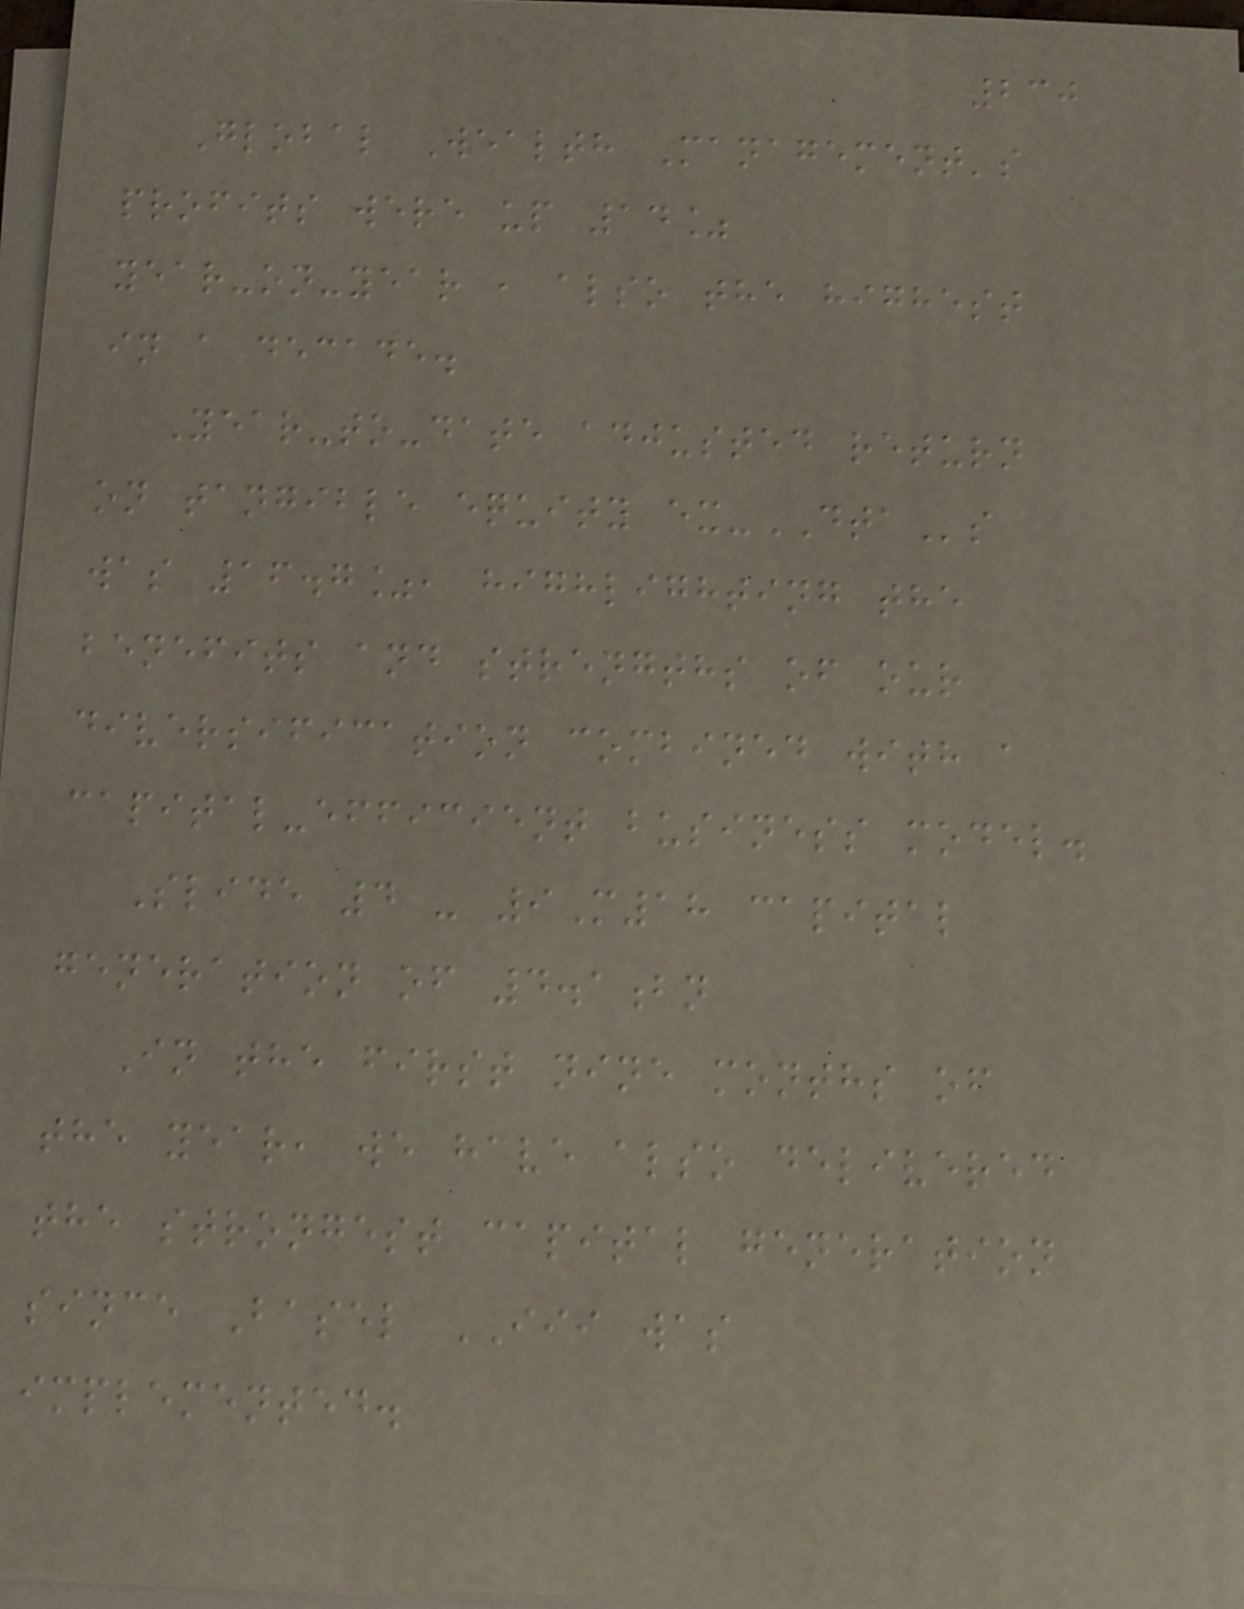230
Global Wealth Management's
profits were up 14%
year-on-year , also the highest
in a decade.
Year-to-date adjusted return
on tangible equity ex-DTAs
was 16.7%, highlighting the
benefits and strengths of our
diversification combined with a
capital-efficient business model.
Slide 4 - 9M18 capital
generation of 4.1bn
In the first nine months of
the year, we have also delivered
the strongest capital generation
since Basel III was
implemented.
